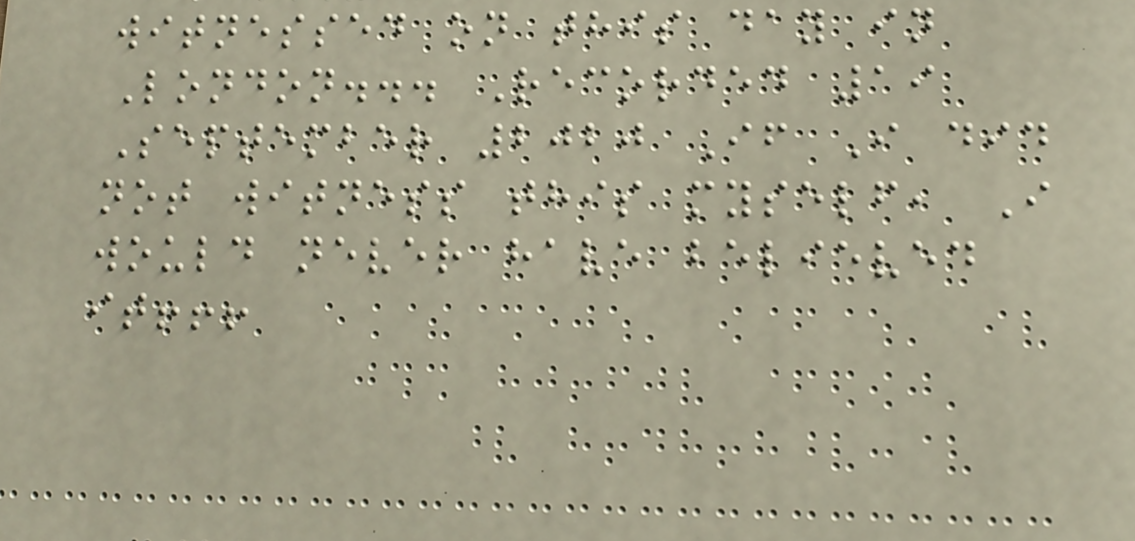witnessed on this day in
London... Recorded 19
September 2020 If I did
not witness this myself, I
would never have believed
it!!!
